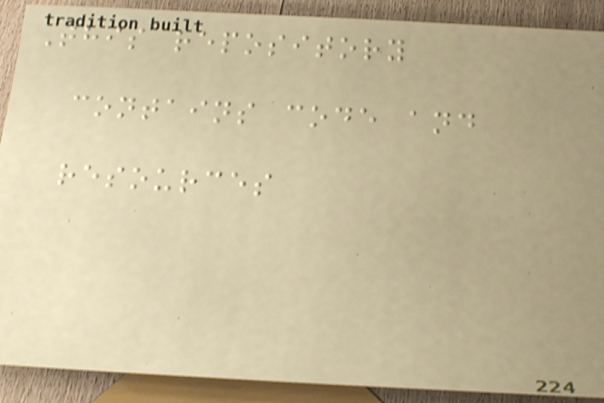This repository
contains code and
resources
